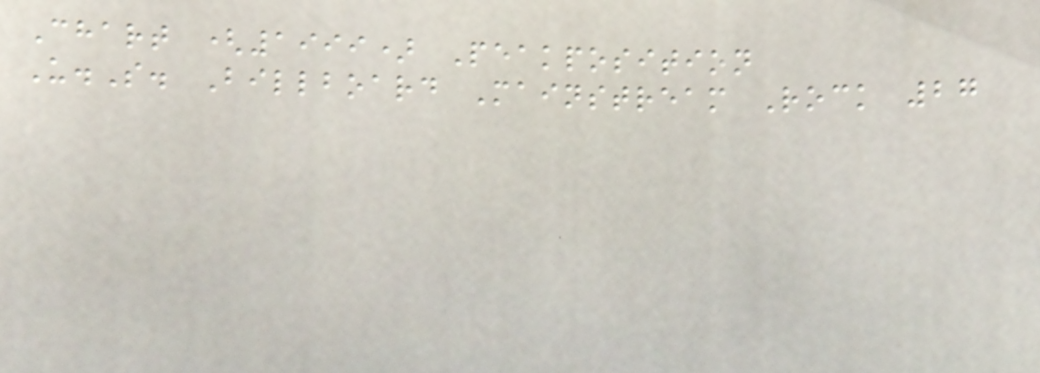Chart (1999) Peakposition
U.S. Billboard Mainstream Rock 27
